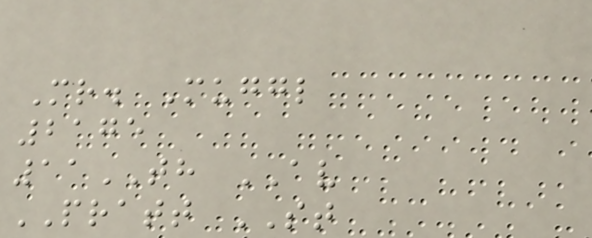Mr. Muggl
2175
11TH AV
PRATT ST
